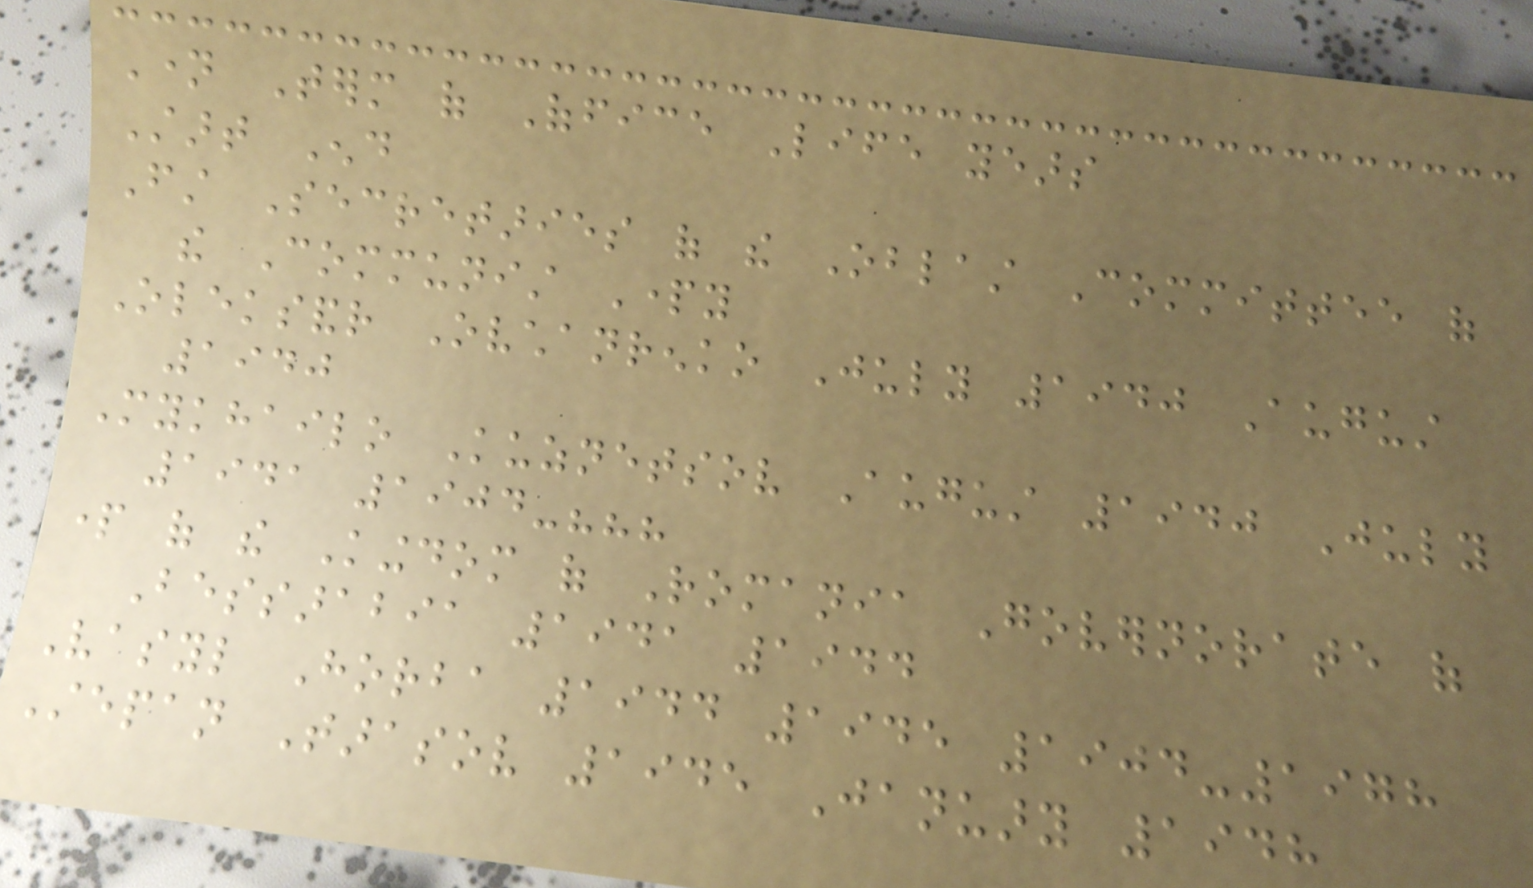Name Term of Office Life years
Start End
First Secretaries of the Oblast Committee of
the Communist Party
Oleksandr Ovchanrenko July 1940 August
1940
Mykhailo Kuznetsov August 1940 July
1941 1904-???
part of the Kingdom of Romania Governorate of
Bessarabia 1941 1944
Vasyl Horba 1944 1945 1904-1978
Stepan Tarasov 1945 January 1948
